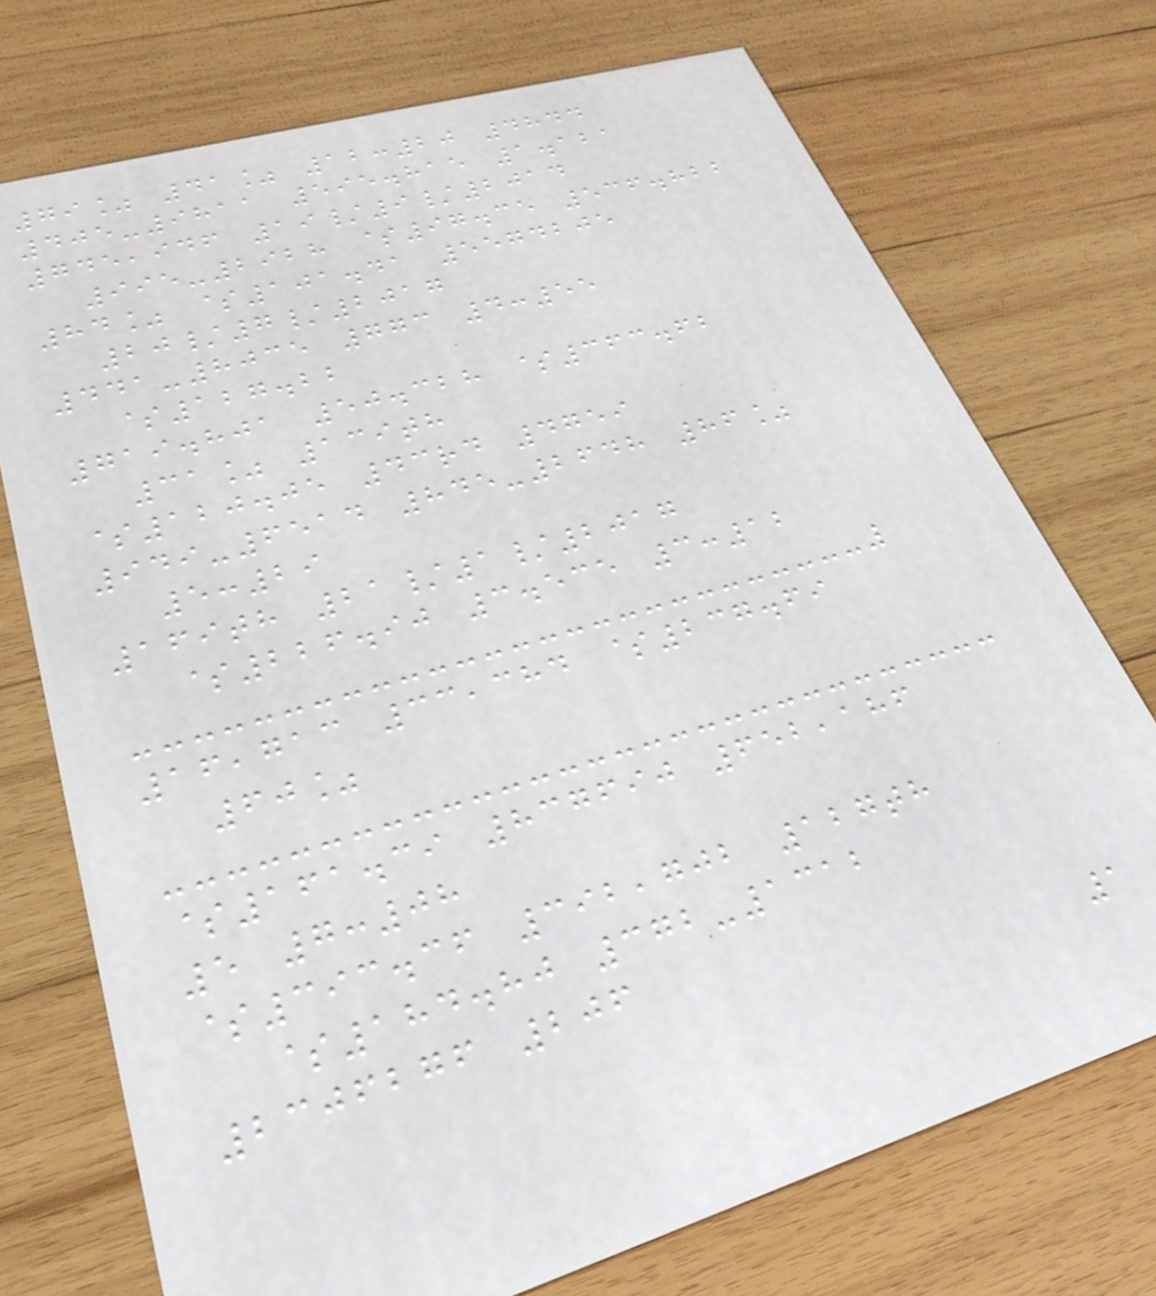79% 41% 12:20 4844
405-9811 595.815 1.121
745,946 19/9/2014
995-2928 $97.35 536.822
84% $101.41 5574205
20/7/2017
441-8035 773 4:55
$127.22
719.801 50.328 $363.62
31% 139th
$120.05 43rd 4759
949-6514 845-2648 86%
5:29
169th 21/1/2017
$226.90 3.535 3:12
16,713 33,384 $237.69
60%
$161.39 837690 652,186
5 7:08
$393.36 392,702 127th
$184.80 372-1312
2306276 206
1
